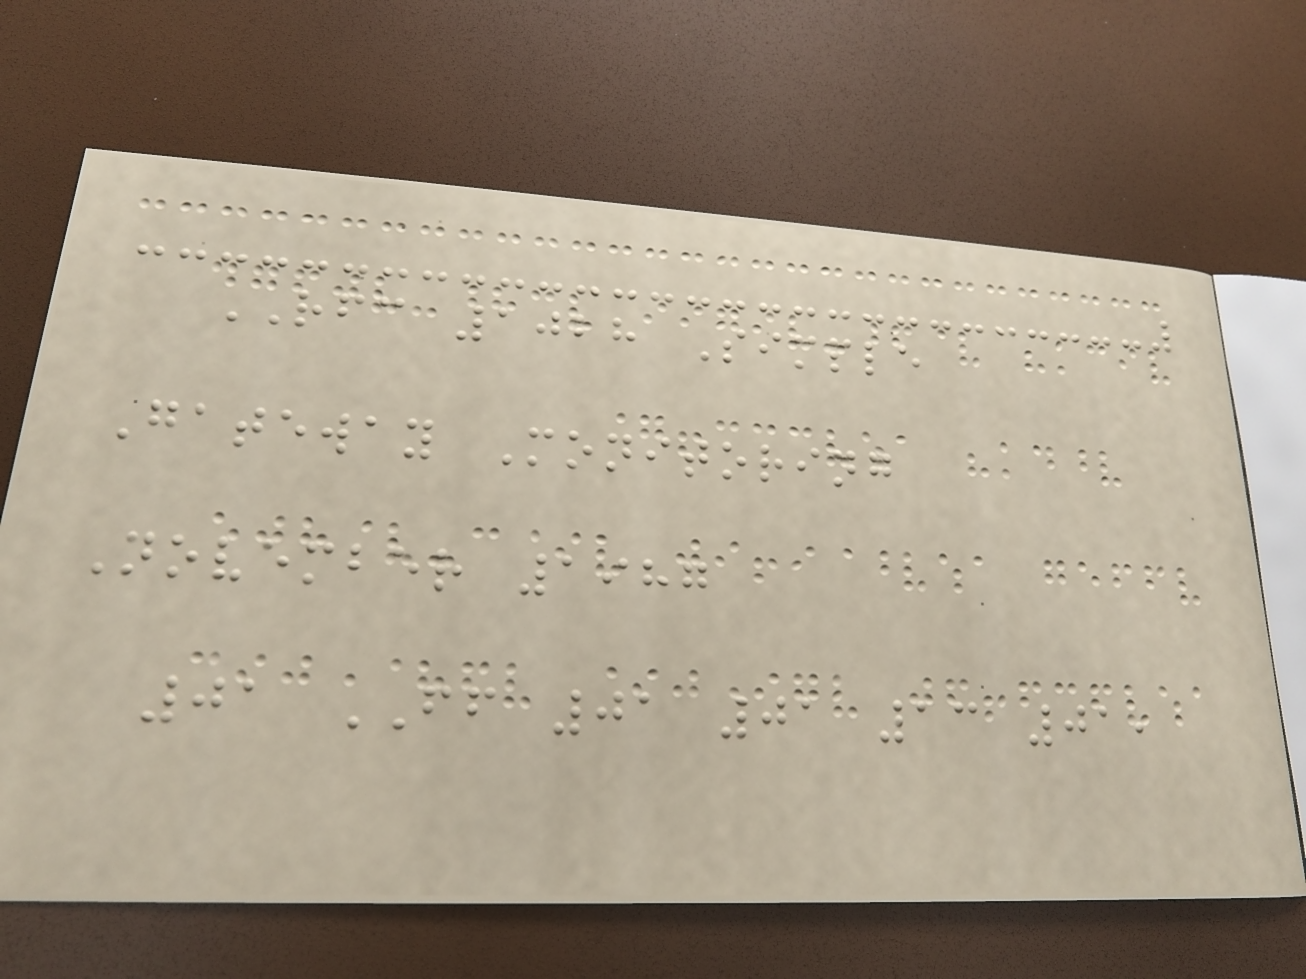RFC 1028 Simple
Gateway Monitoring
November 1987
01 FF 01 01 13 01,
